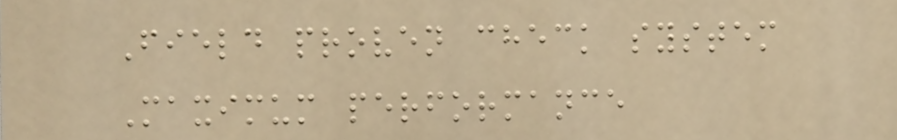Field proven check system
Maximum performance
